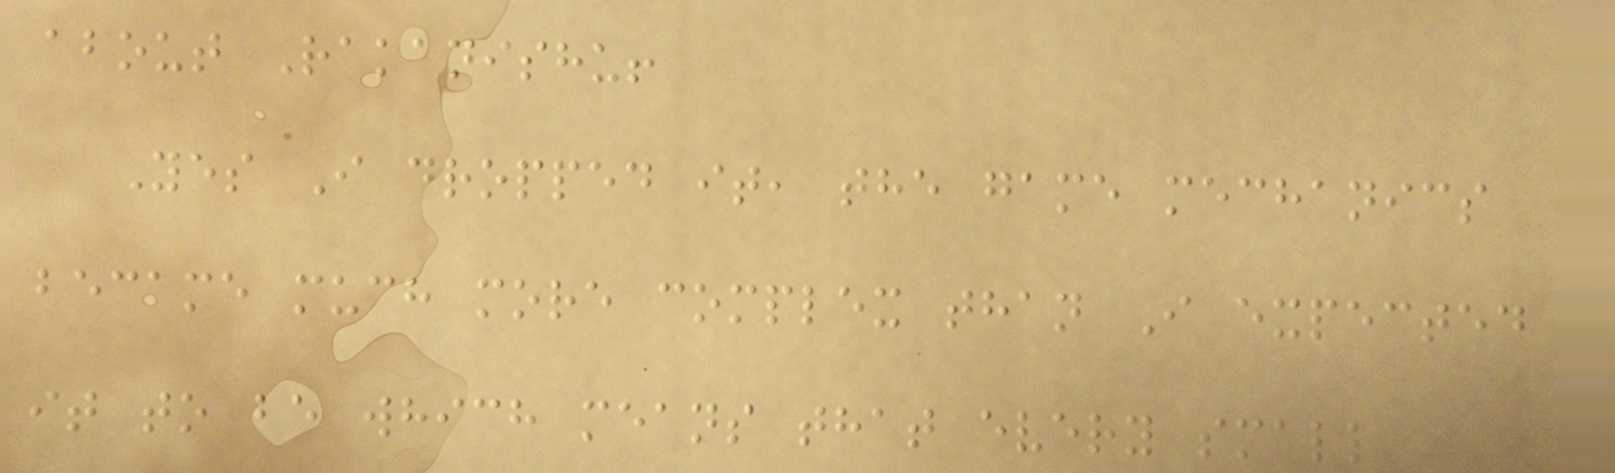about Rakanishu!
Yes I dropped it, the game mechanics
became much more complex than I expected
it to be which means that every small
